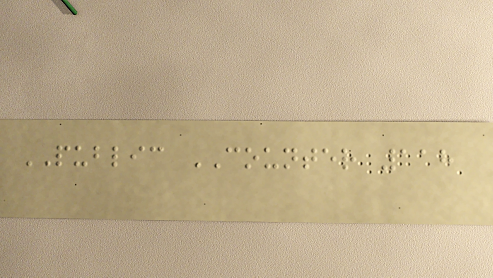PUBLIC COUNTER 118
